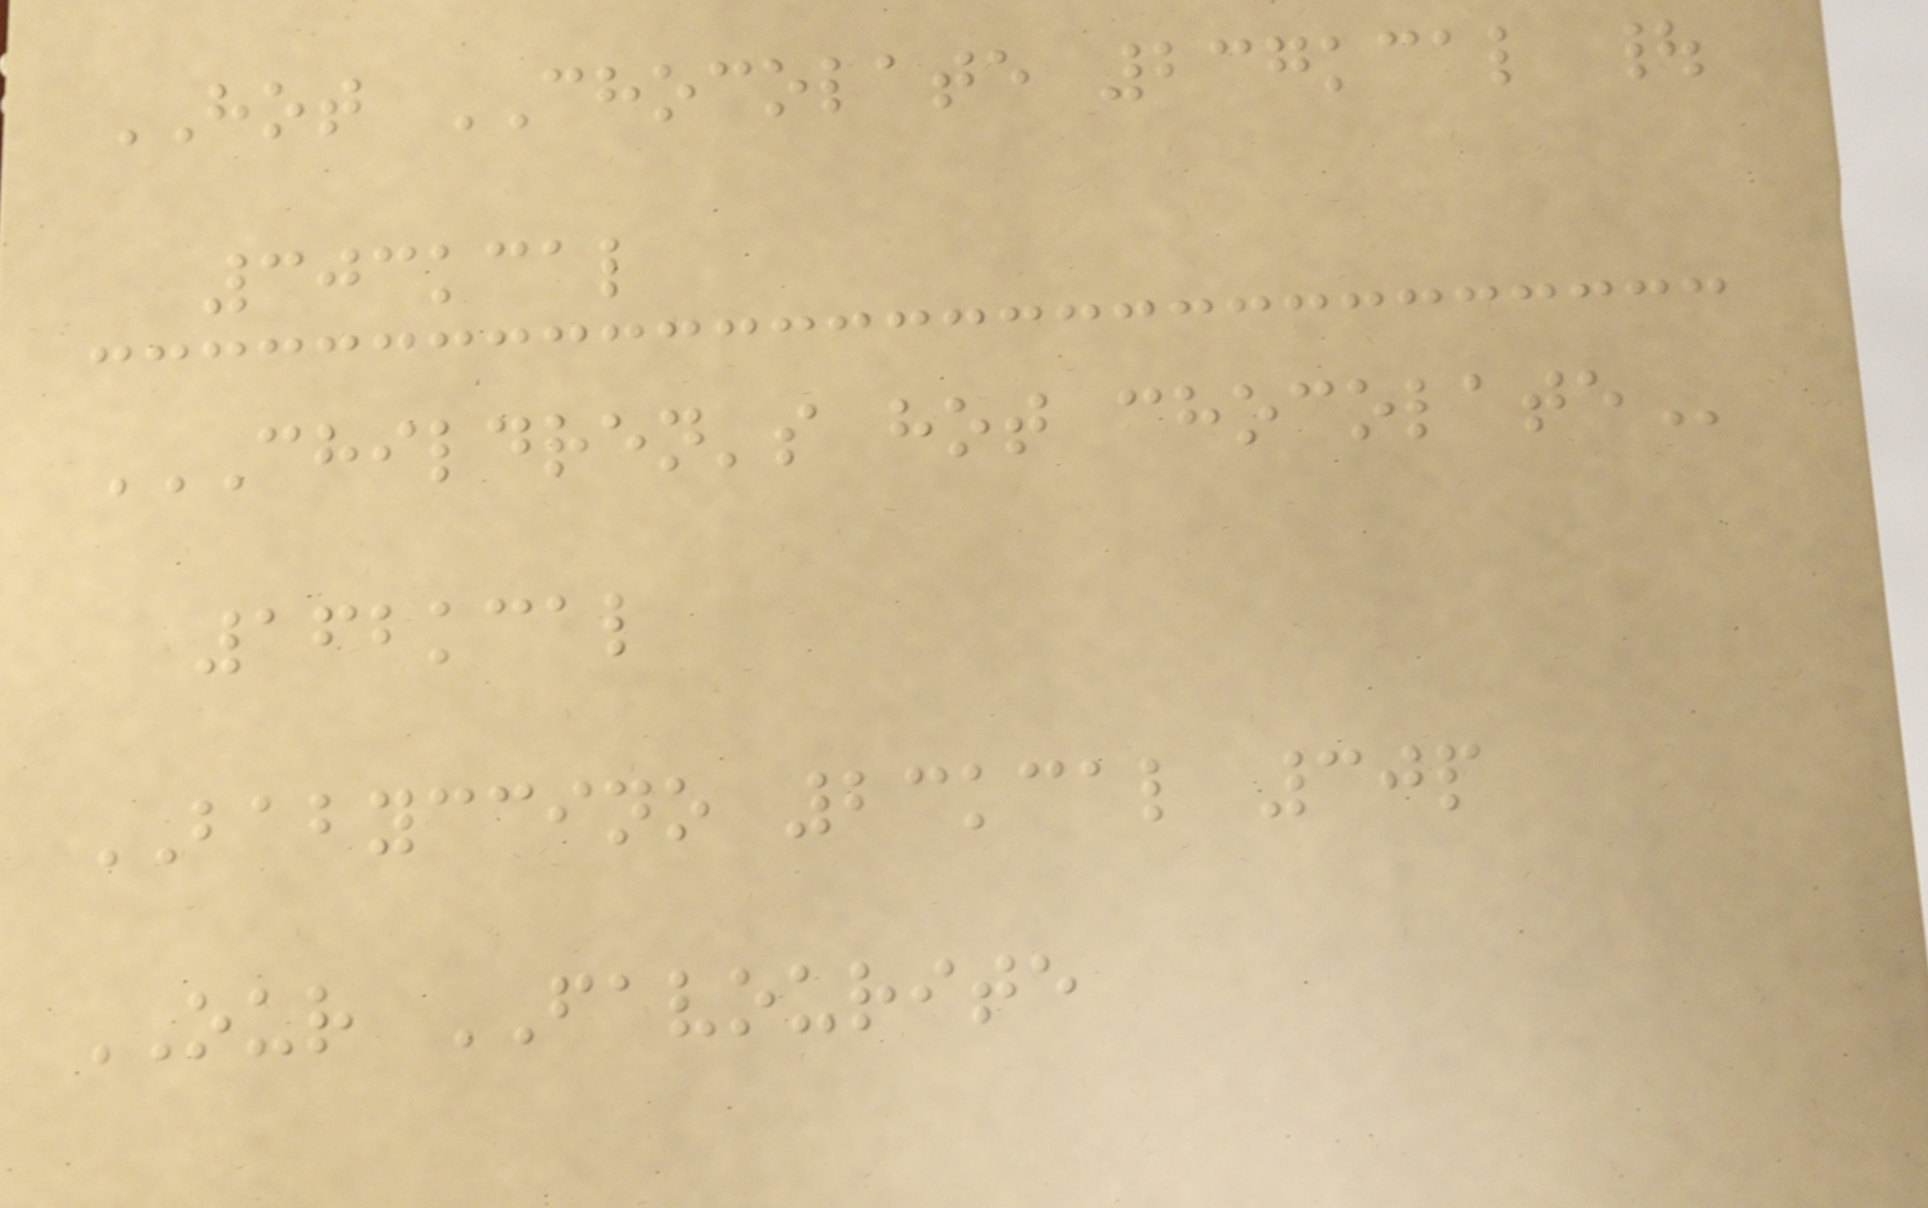HOT CHOCOLATE 237kcal |
303kcal
CHILDREN'S HOT CHOCOLATE
162kcal
BABYCCINO 23kcal 30p
OUR FAVOURITE
